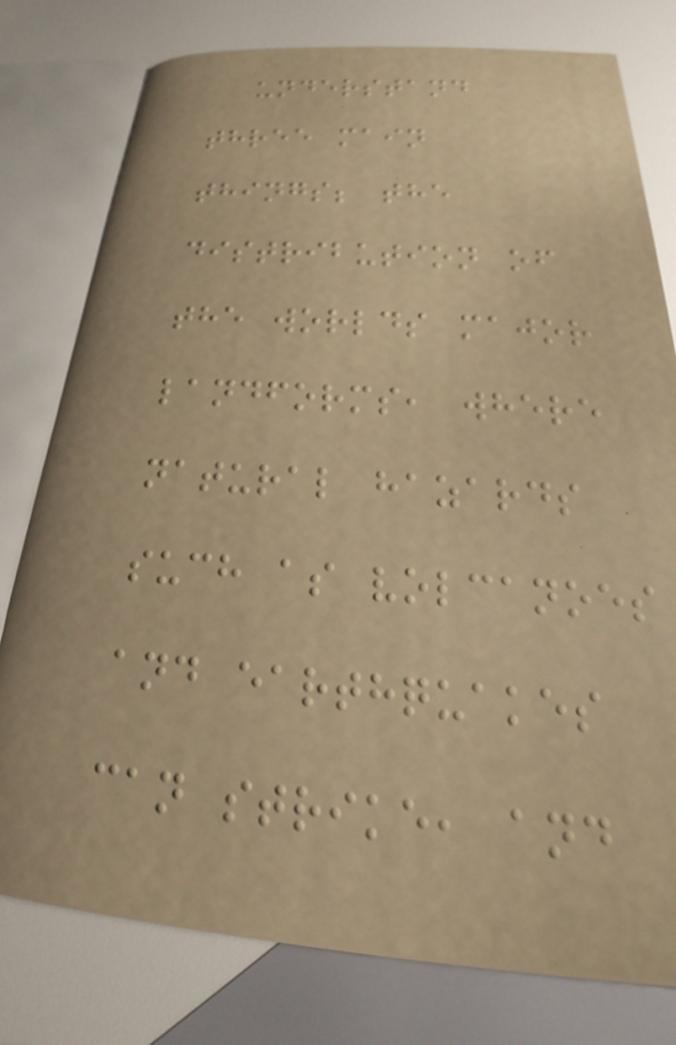understand
three main
things; the
distribution of
the worlds major
landforms, where
natural hazards
such as volcanoes
and earthquakes
can strike, and
